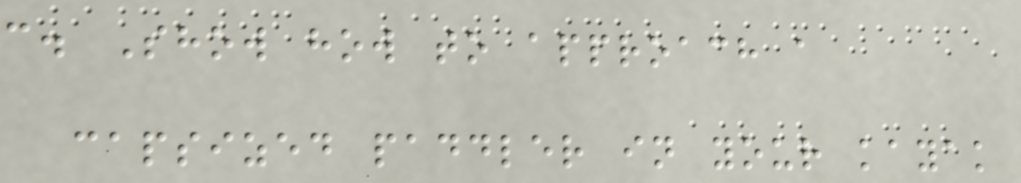c. Show how to approach a
capsized paddler in your kayak
